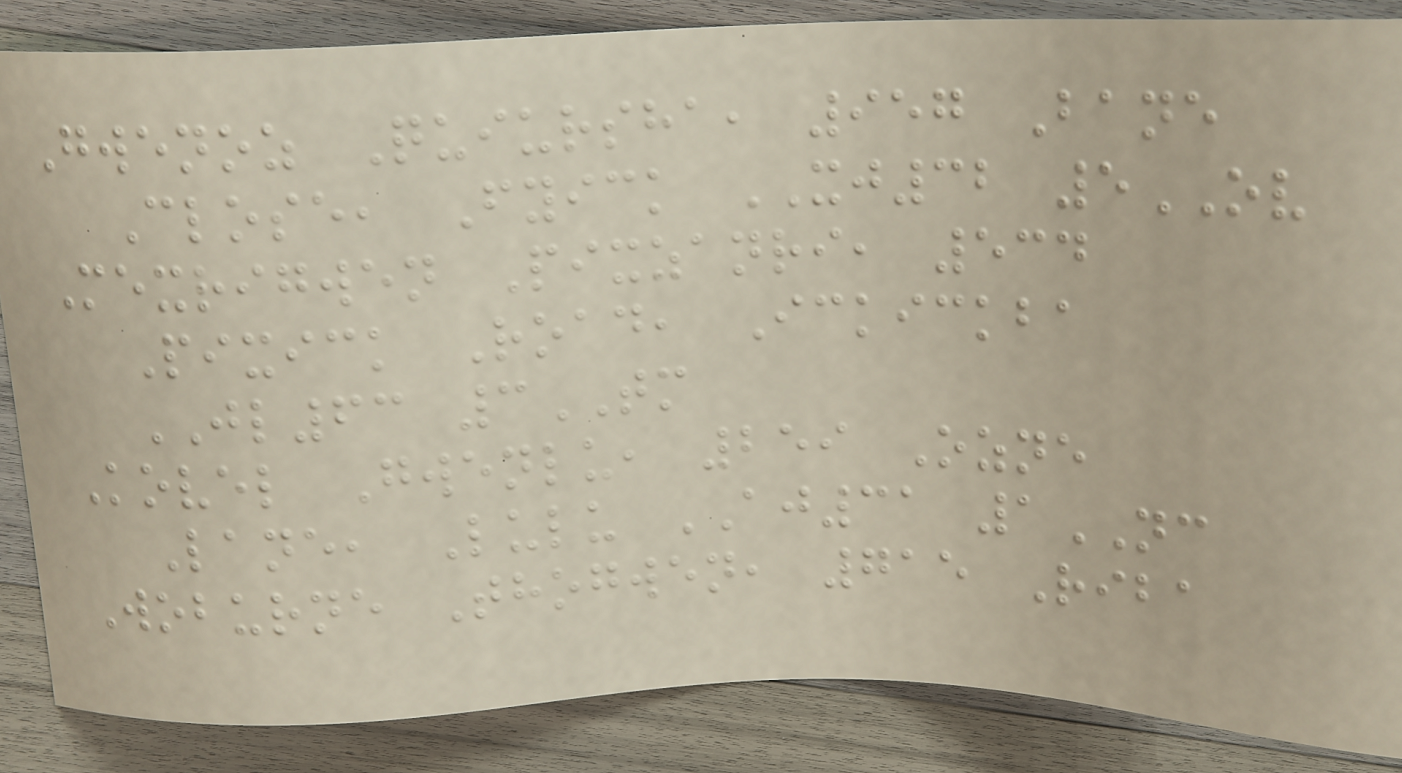Gwenoz Quiursha, 957 Bane
Close, Fyick XJ32 5OV
Mexrigwen Pixzanri, 534
Pixick Road, Ickickba
JL63 3TM
Kovel Gwenlu, 259 Ozne
Lane, Lulu AJ31 1NC
Woburne Thogwen, 715 Riba
